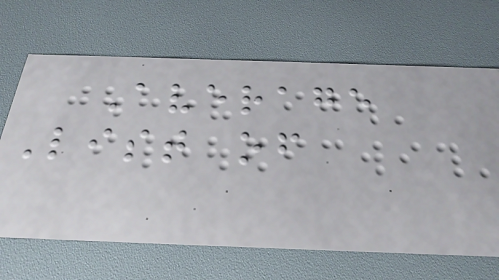Average
List of
